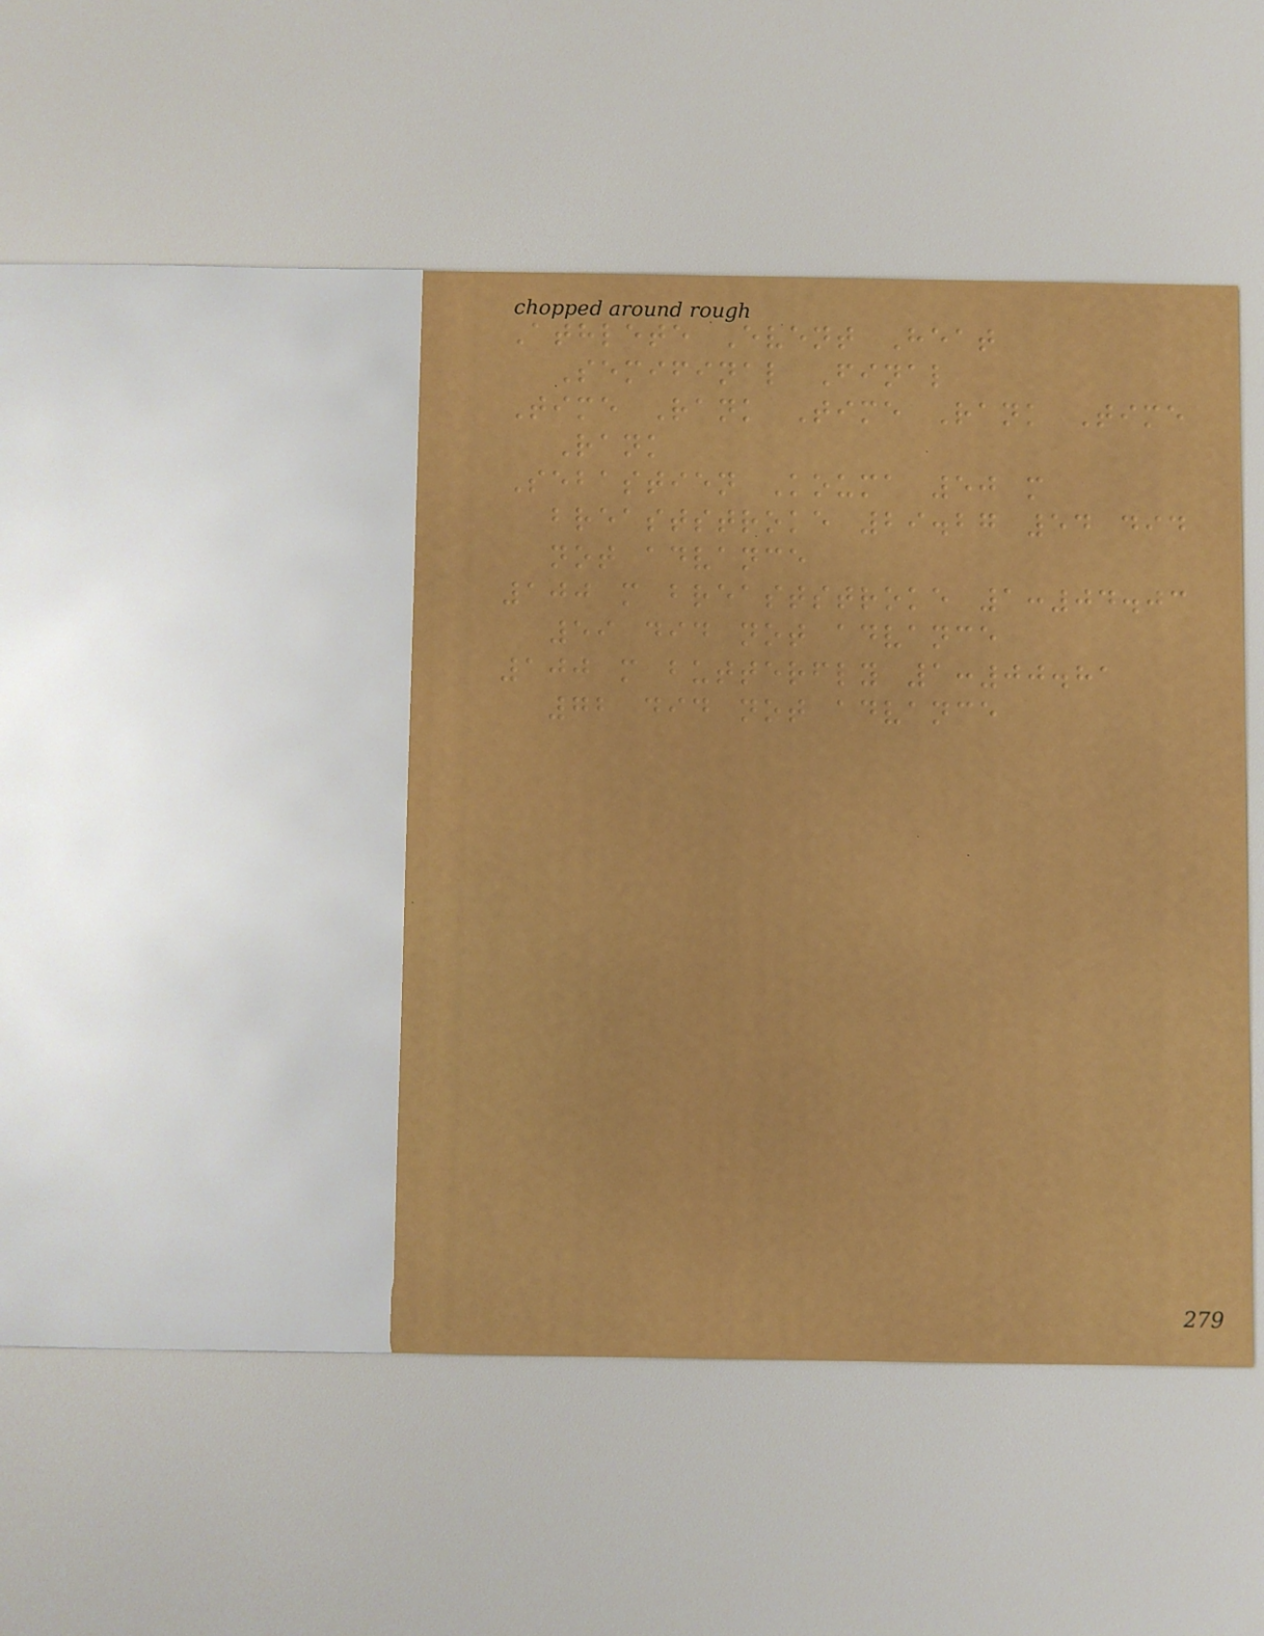Athlete Event Heat
Semifinal Final
Time Rank Time Rank Time
Rank
Sebastien Kouma 50 m
breaststroke 29.27 54 did
not advance
100 m breaststroke 1:04.03
59 did not advance
100 m butterfly 1:00.81
72 did not advance
